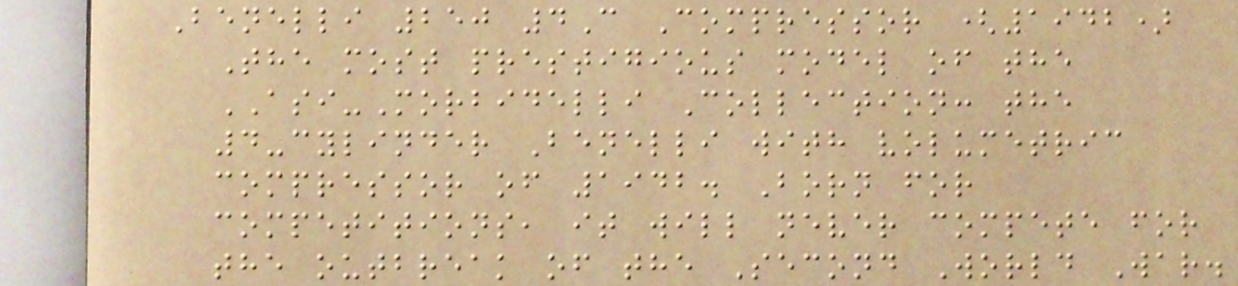Benelli 250 4C Compressor (1942)
The most prestigious model of the
ASI-Morbidelli Collection: the
4-cylinder Benelli with volumetric
compressor of 1942. Born for
competitions, it will never compete for
the outbreak of the Second World War.
